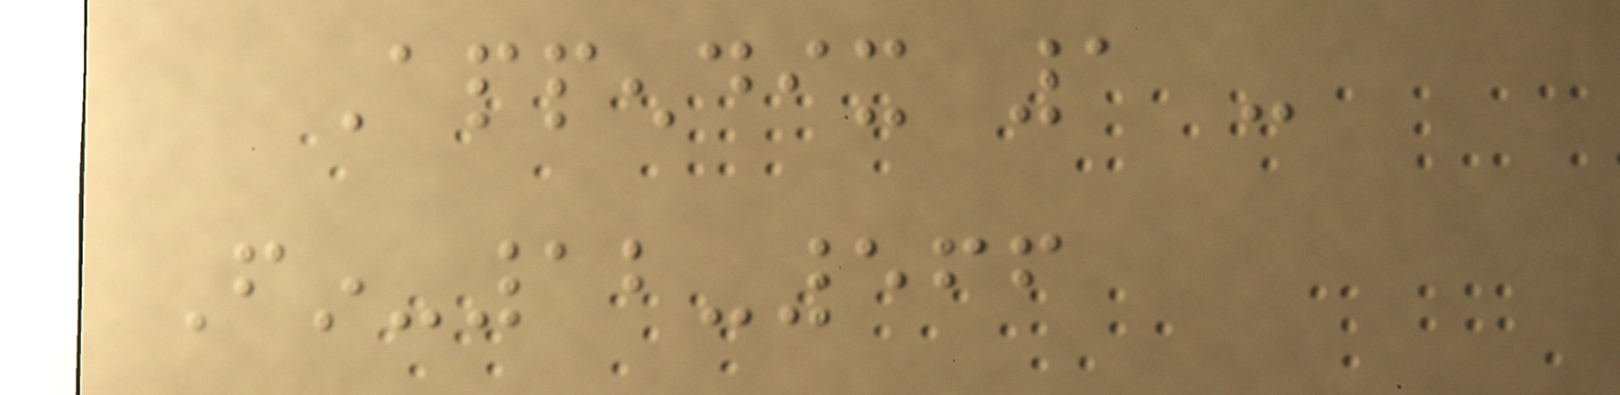Appendix 1 -
Fin-12-566
